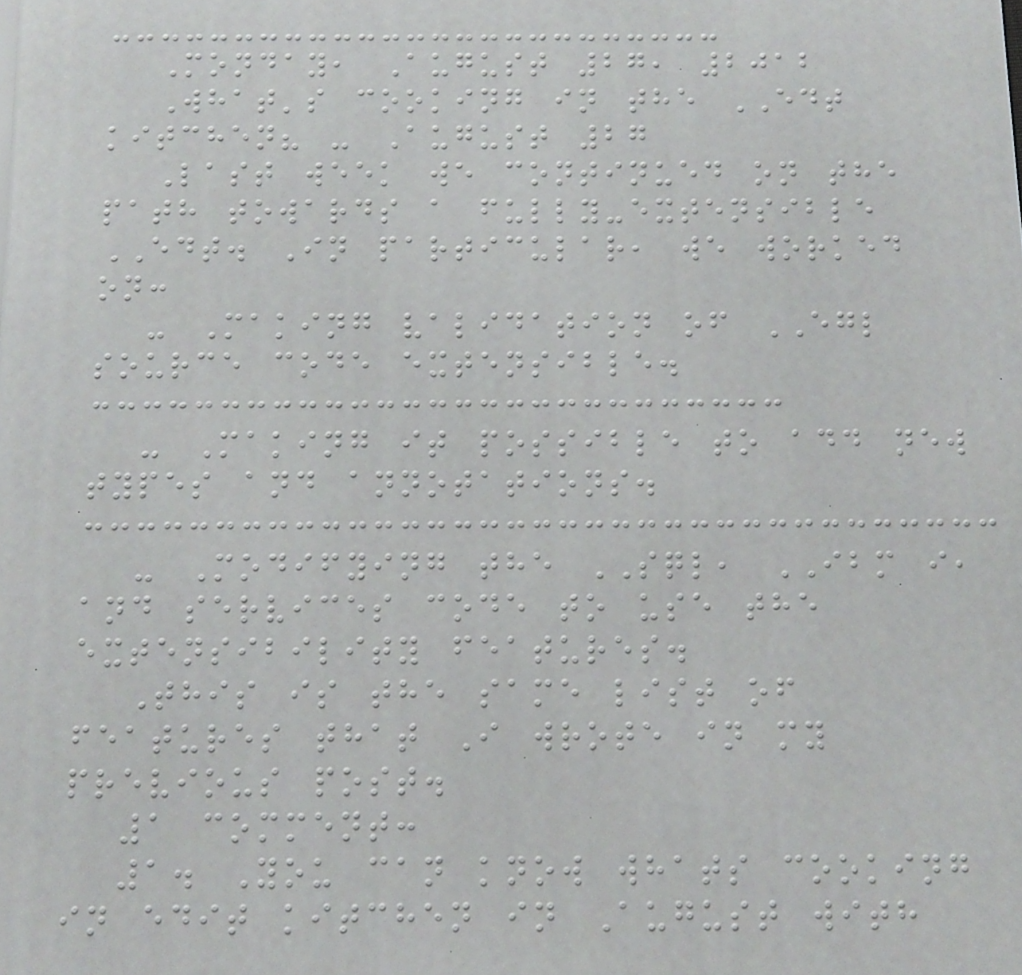Monday, August 27, 2012
What's cooking in the EDT
kitchen? - August 27
Last week we continued on the
path towards a fully-extensible
EDT. In particular, we worked
on:
- Making validation of EGL
source code extensible.
- Making it possible to add new
types and annotations.
- Modifying the SQL, IBM i,
and services code to use the
extensibility features.
This is the same list of
features that I wrote in my
previous post.
1 comment:
1. You can know whats cooking
in edit kitchen in August with
